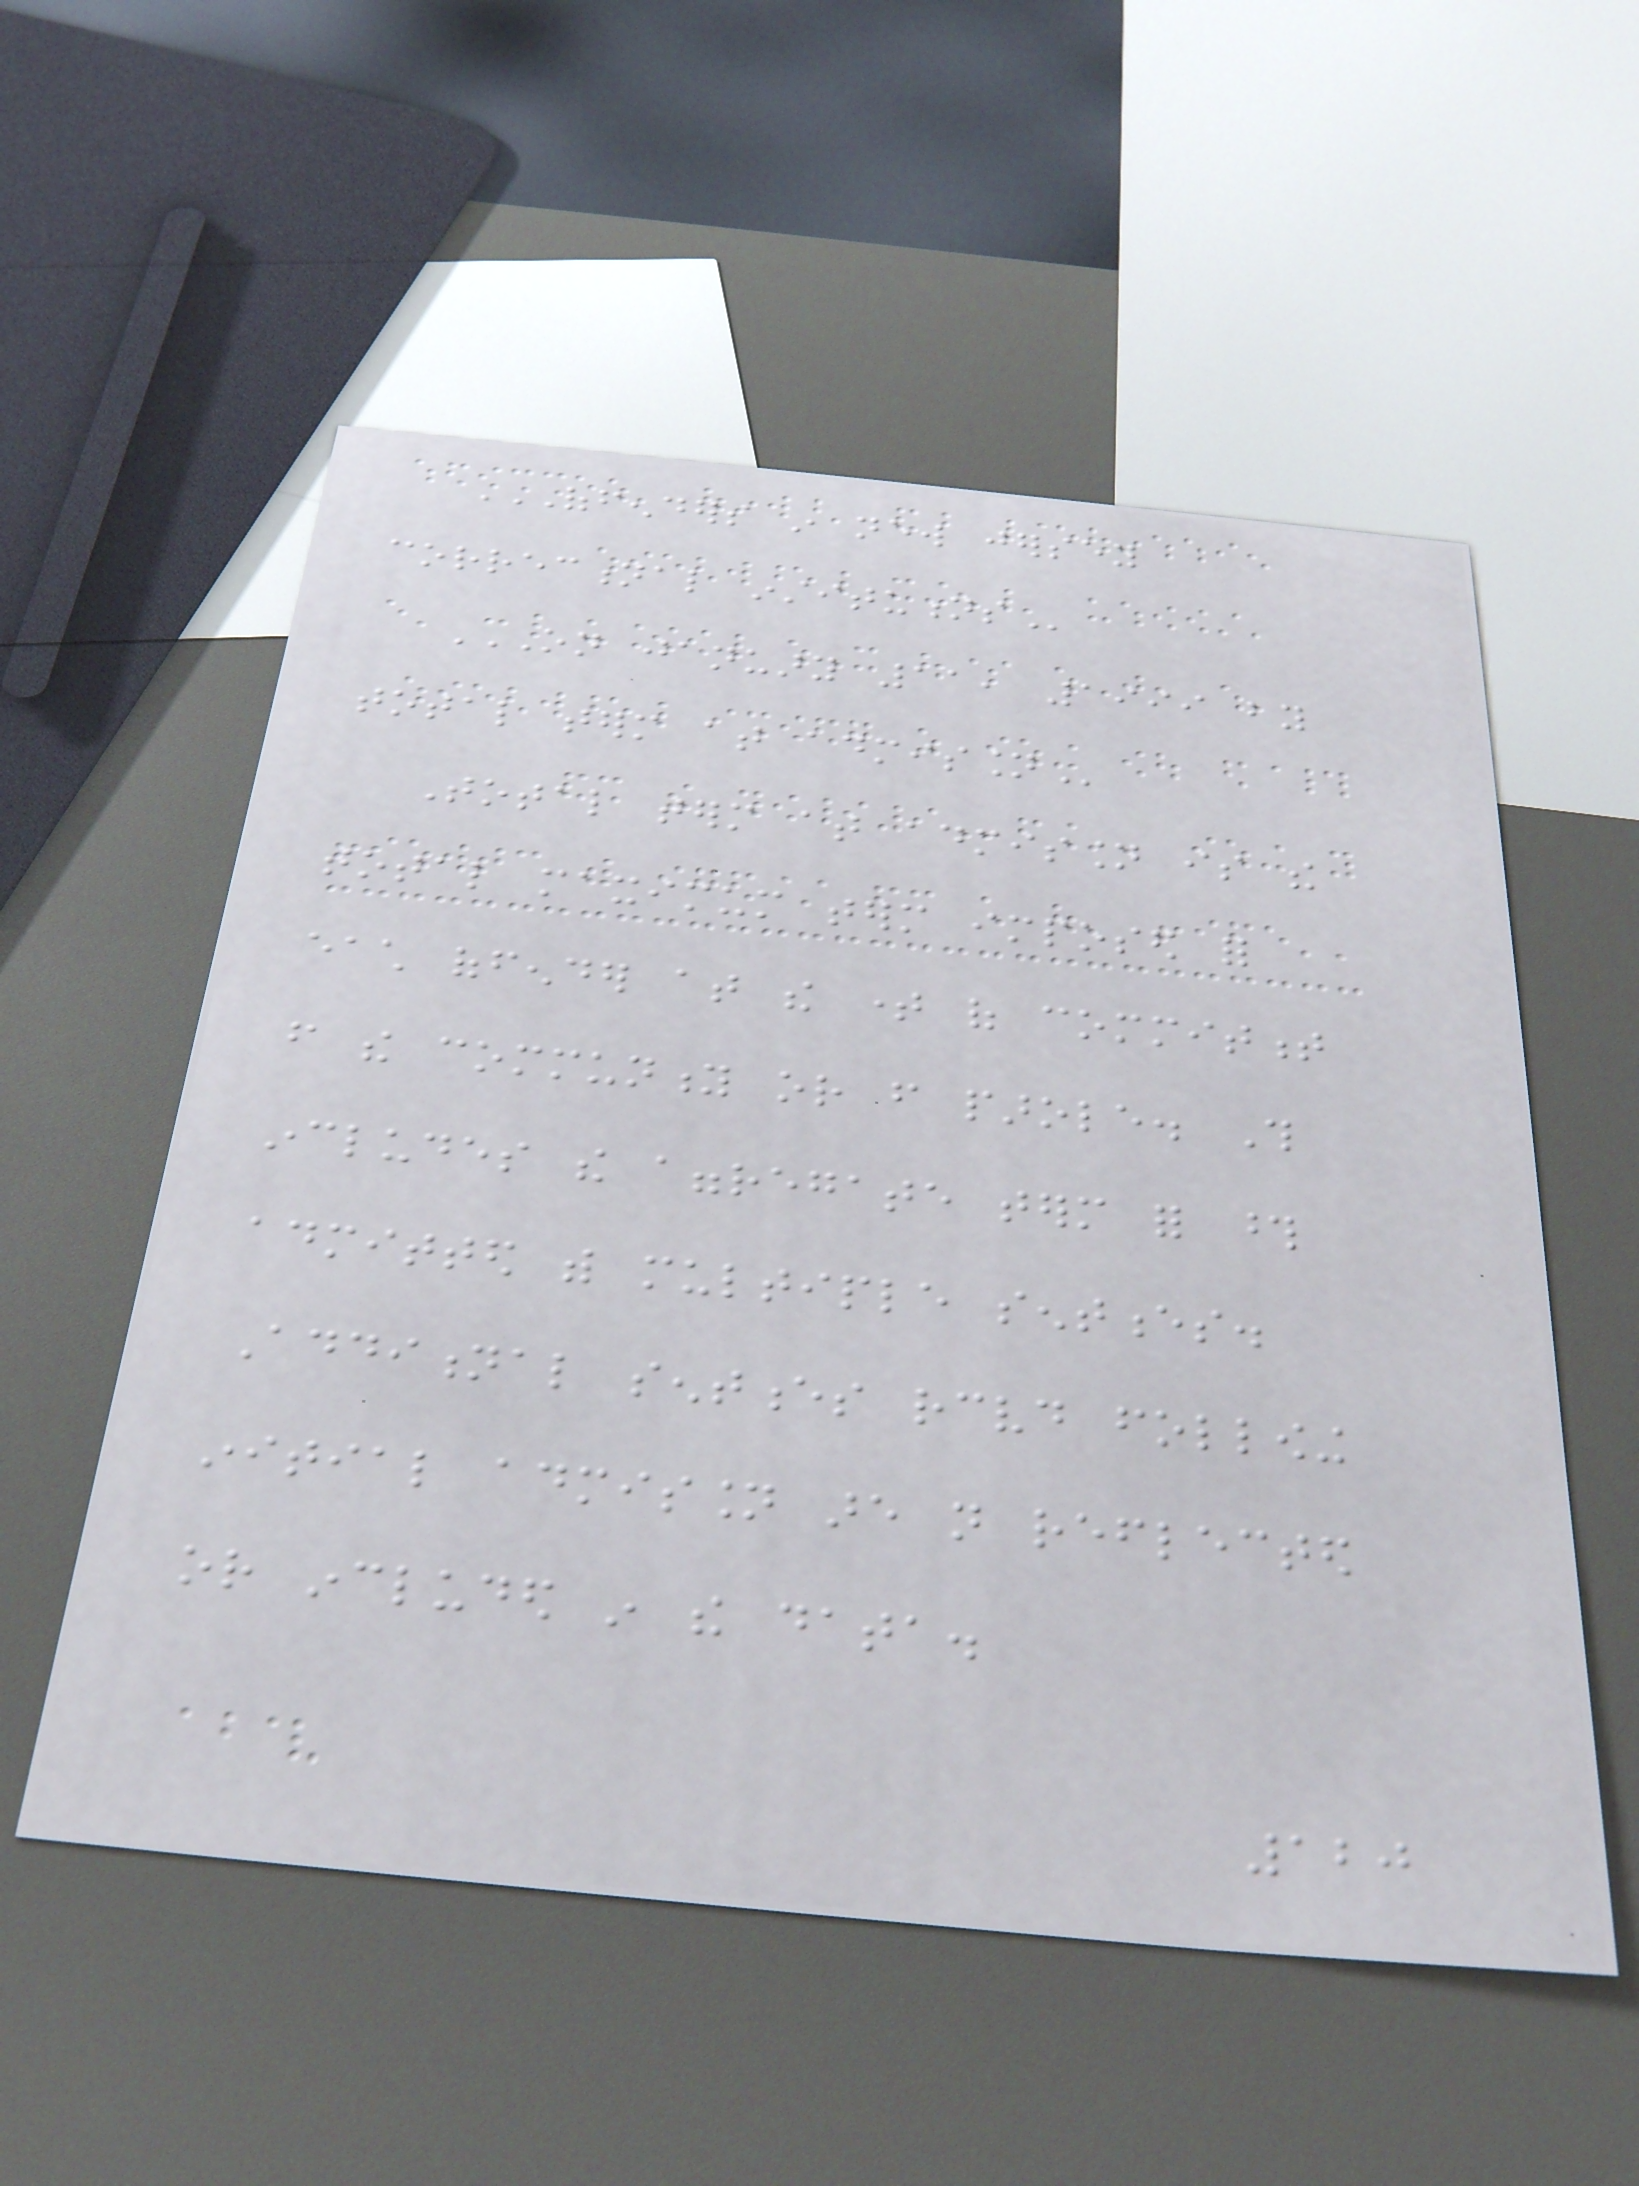OFFENDERS IN NEW JERSEY
CORRECTIONAL INSTITUTIONS
ON JANUARY 11, 1999 BY
TOTAL TERM AT ADMISSION
Total term at admission is the
total maximum term imposed for
each offender at the time of commitment
from the community or from parole. This
includes the aggregate term for those
admitted with multiple sentences.
Additional sentences received following
initial admission are not reflected
or included in the data.
120
